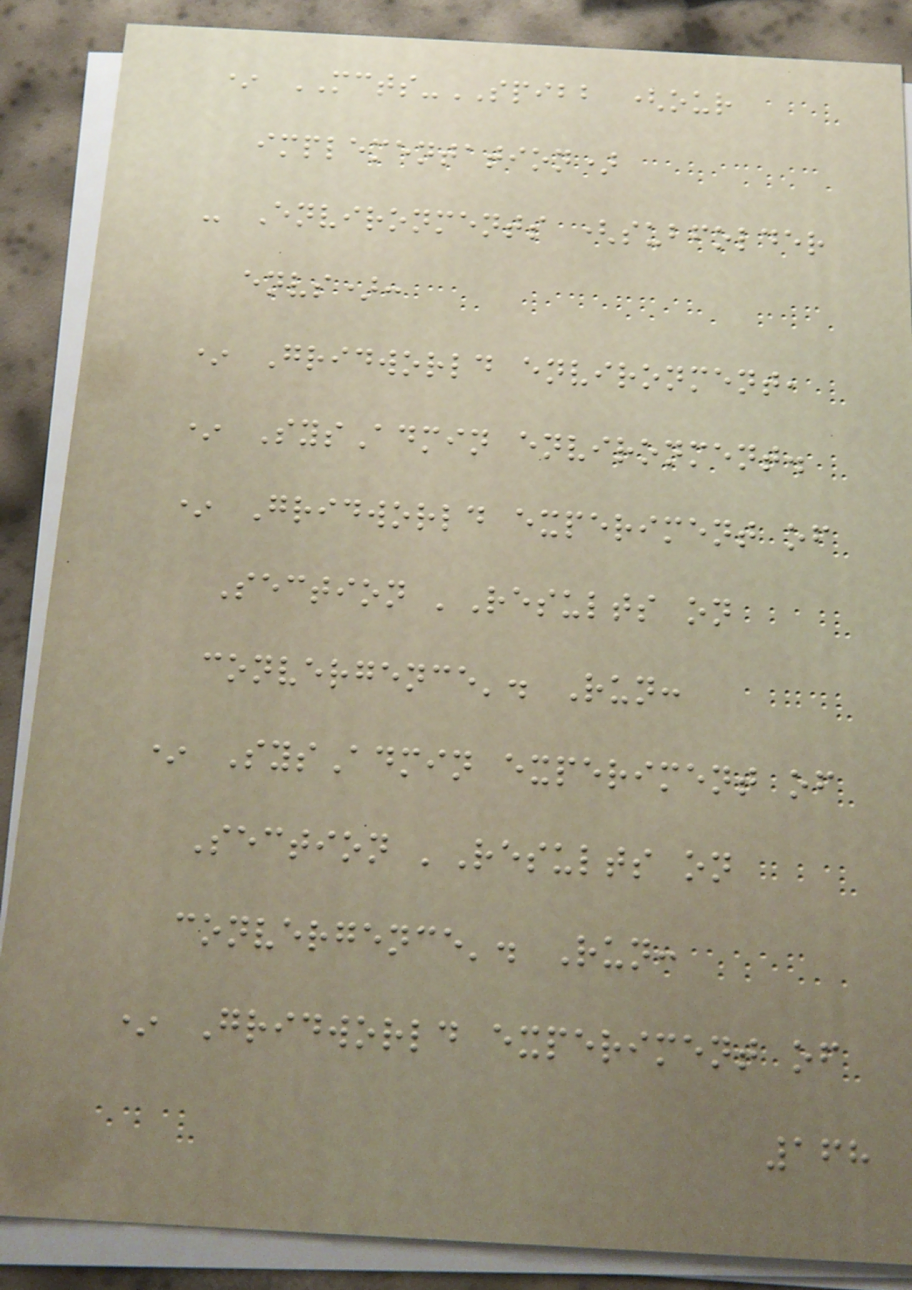* MCTS-SPIBB (our
implementation)
- Environments (subfolder
envs):
* Gridworld environment,
* SysAdmin environment.
* Gridworld experiment of
Section 'Results on
convergence'. Run:
* SysAdmin experiment of
Section 'Results on
convergence'. Run:
* Gridworld experiment of
168
